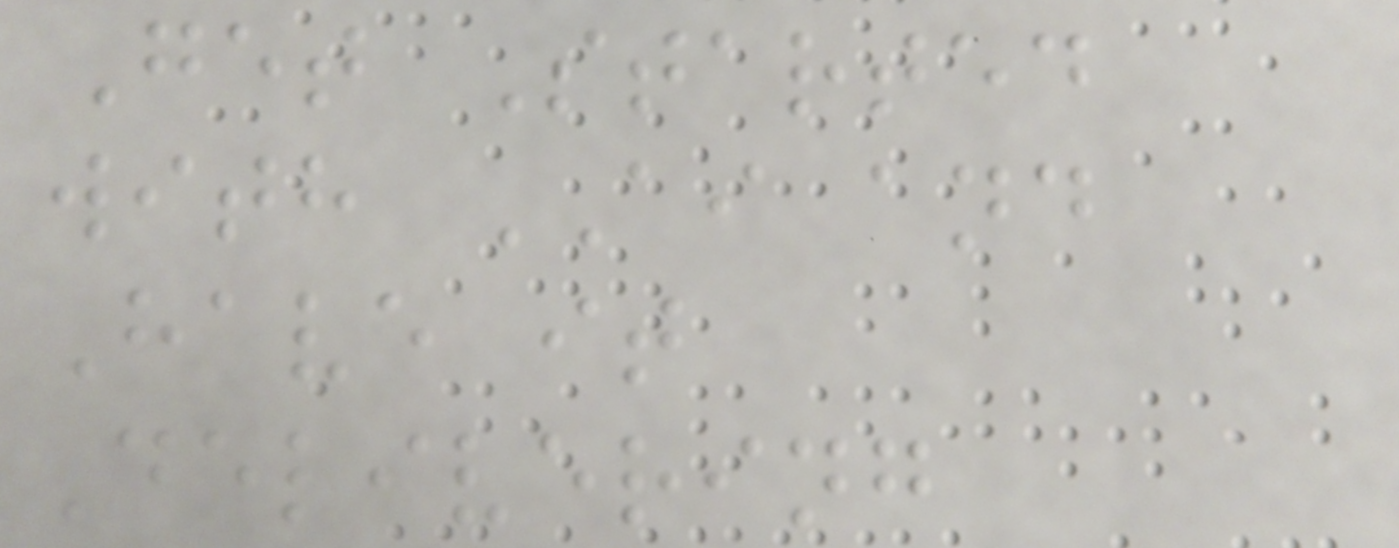Get Started
with AI and
Have it
Delivering
